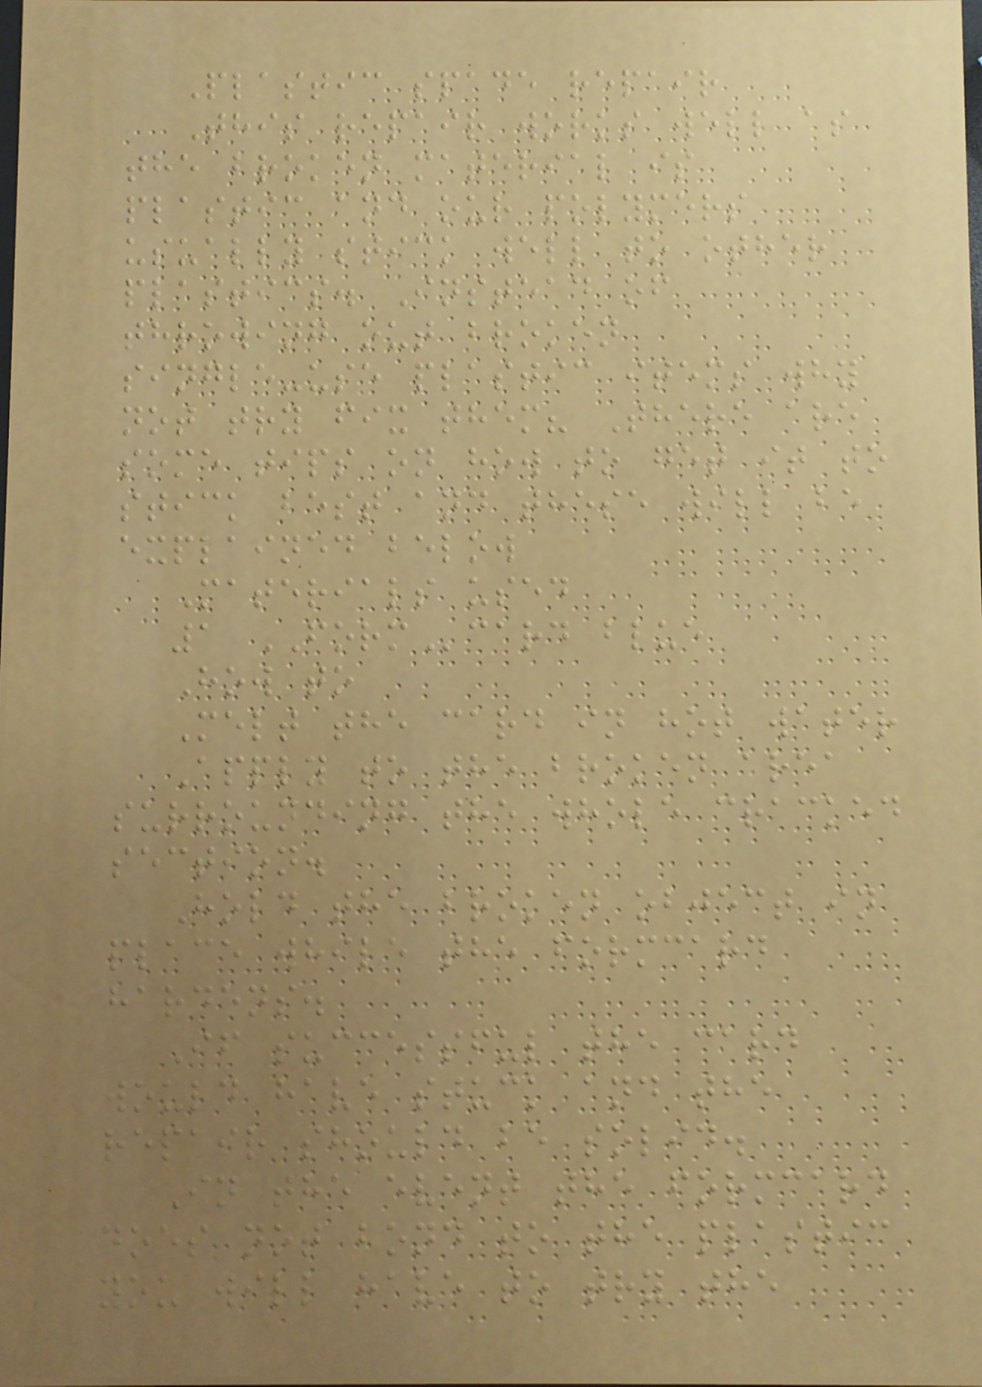Plastic spade repair
This repair works well as
the broken material is
plastic and our polymers
usually stick well to other
plastics. Instead of
throwing out broken
single-use plastic items why
not try fix them? There are
some tips on how to get it to
stick best and these will be
explained below
Materials used
1 FORMcard blue
How to
Melt the card in hot water
Apply to the broken area
surrounding the whole cracked
section.
Hold the broken object in
place while the formcard
hardens.
If successful the card
would have stuck and the
repair should be solid.
In the event the formcard
does not bond to the plastic
you will have to try the
